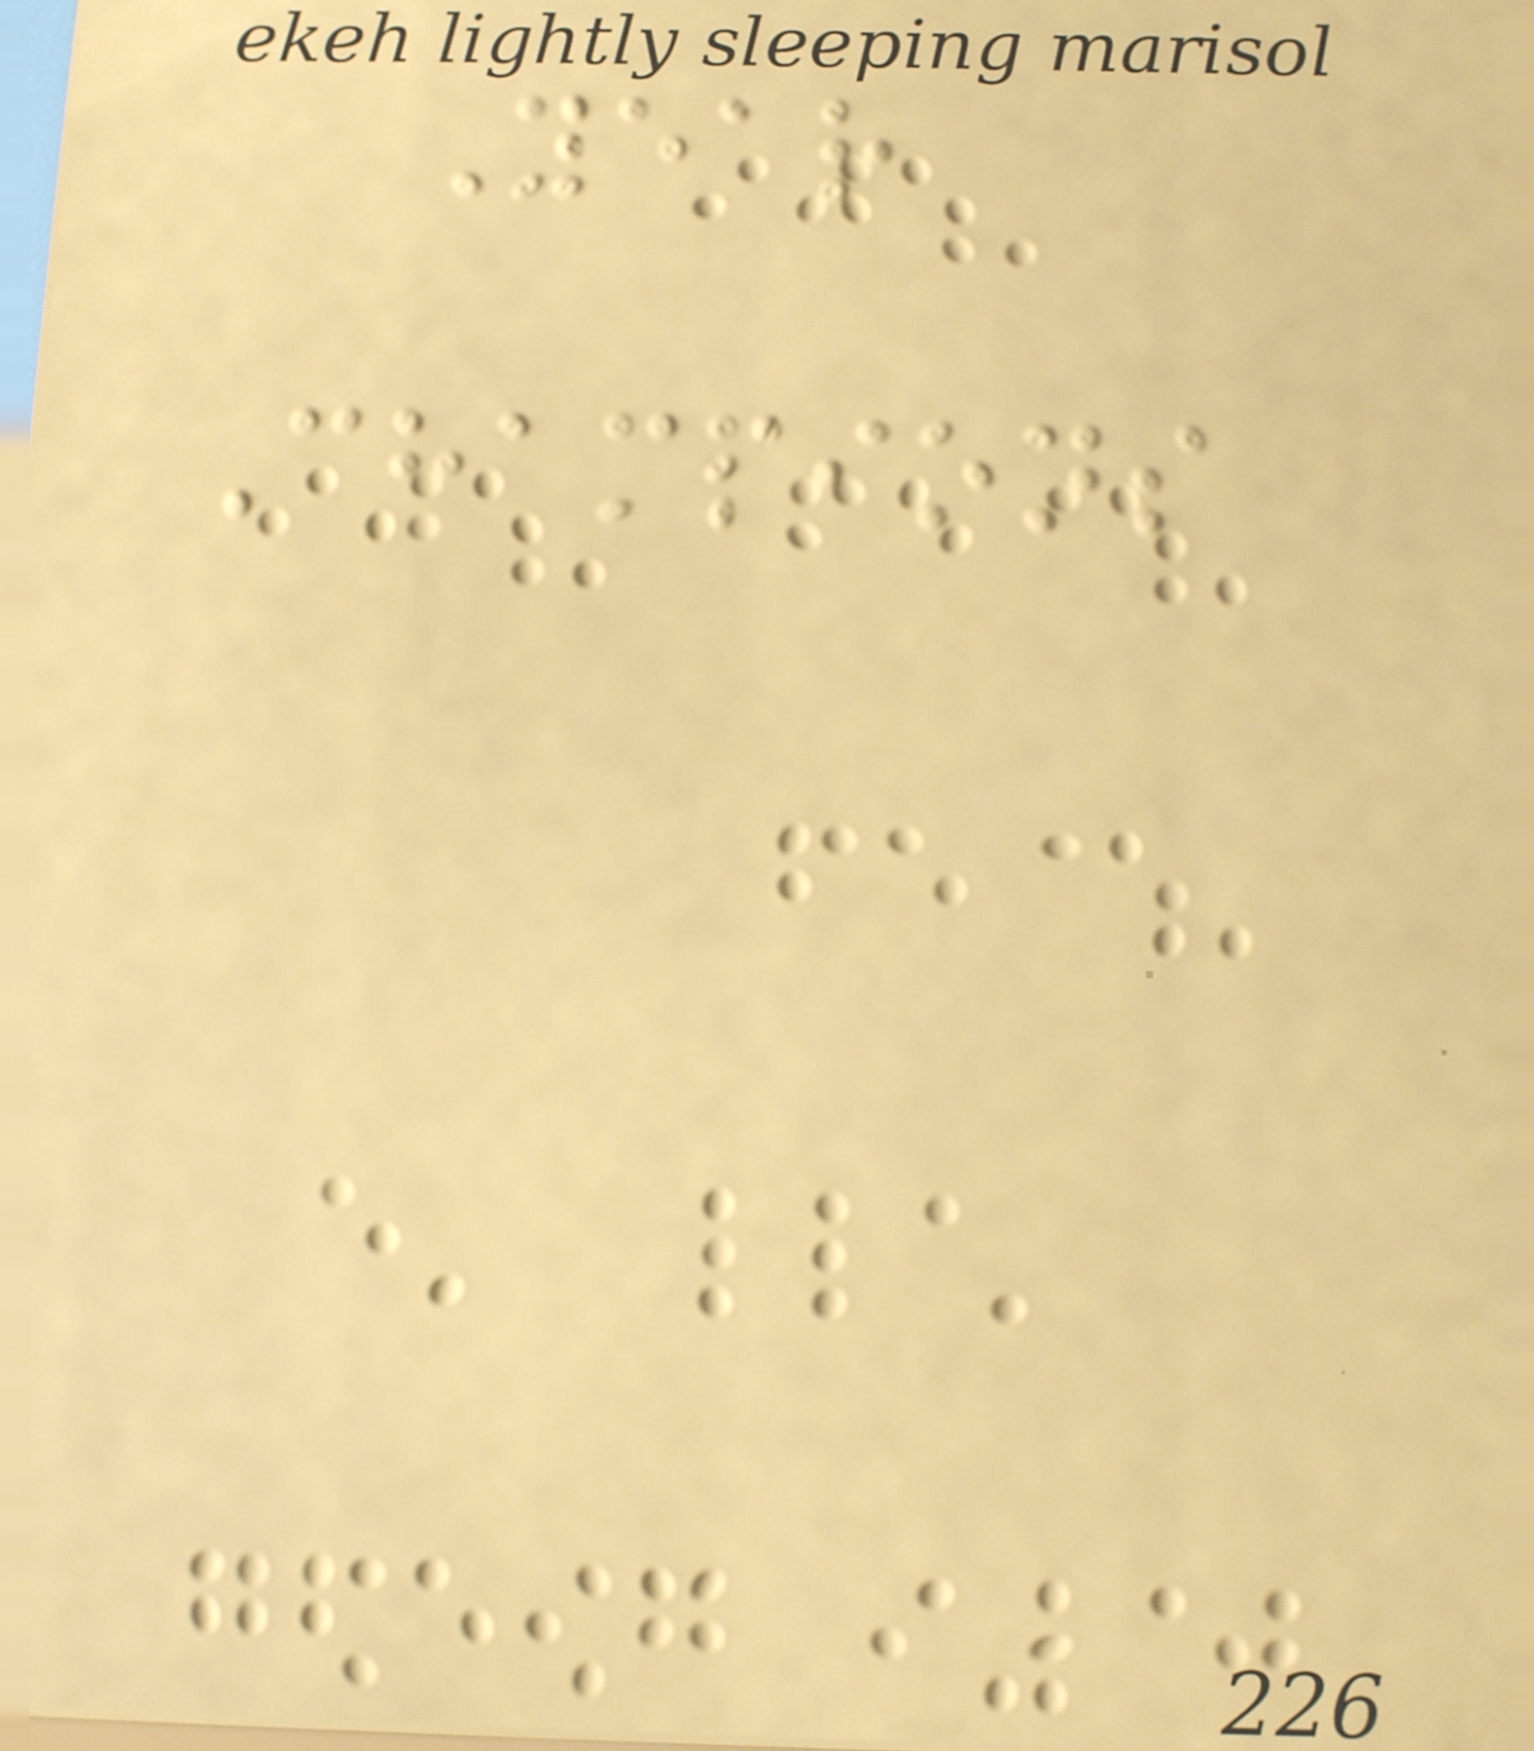Year
Champions
